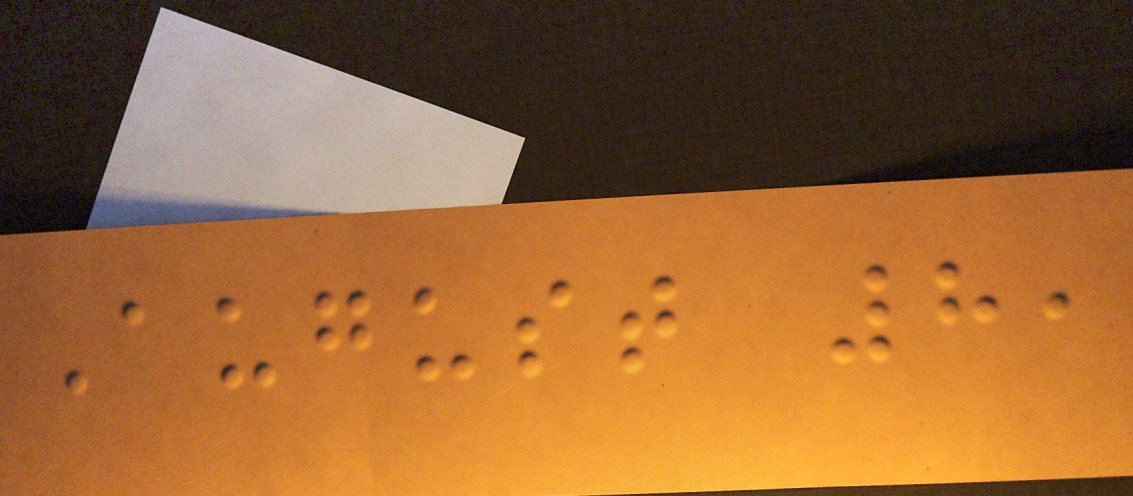August 8,
